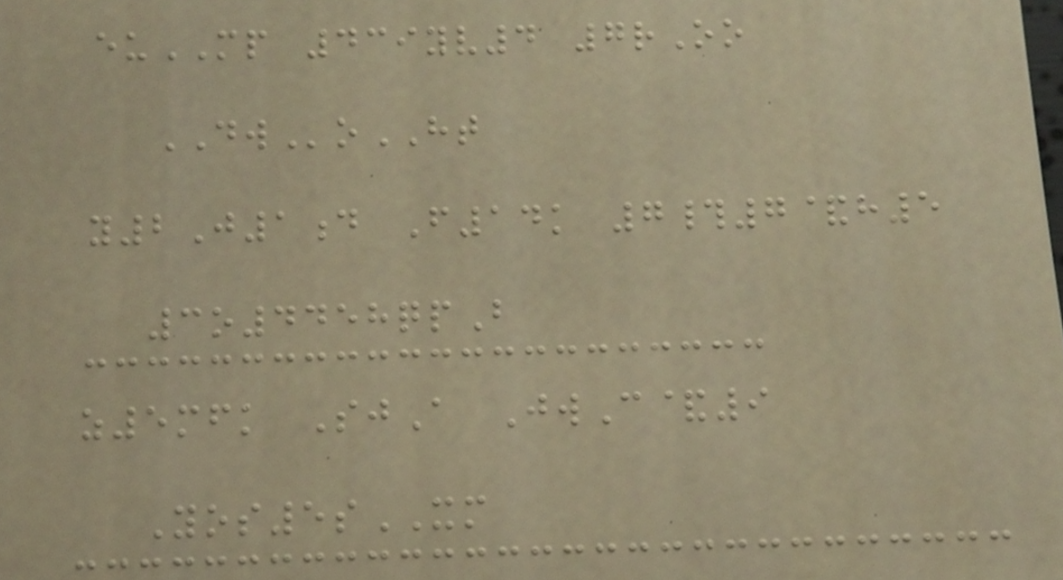euMP 439yv4 7rOo
DWoHT
y2J1d F14k 7#7&h5
3o4458qpB
z5mfk SjA JwC&9
Yos5sXM
